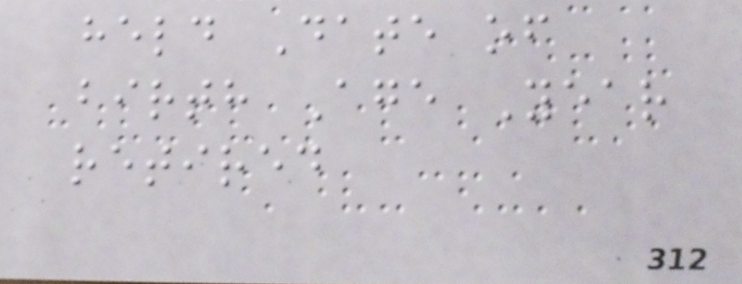held Date of
birth Age Year
retired
